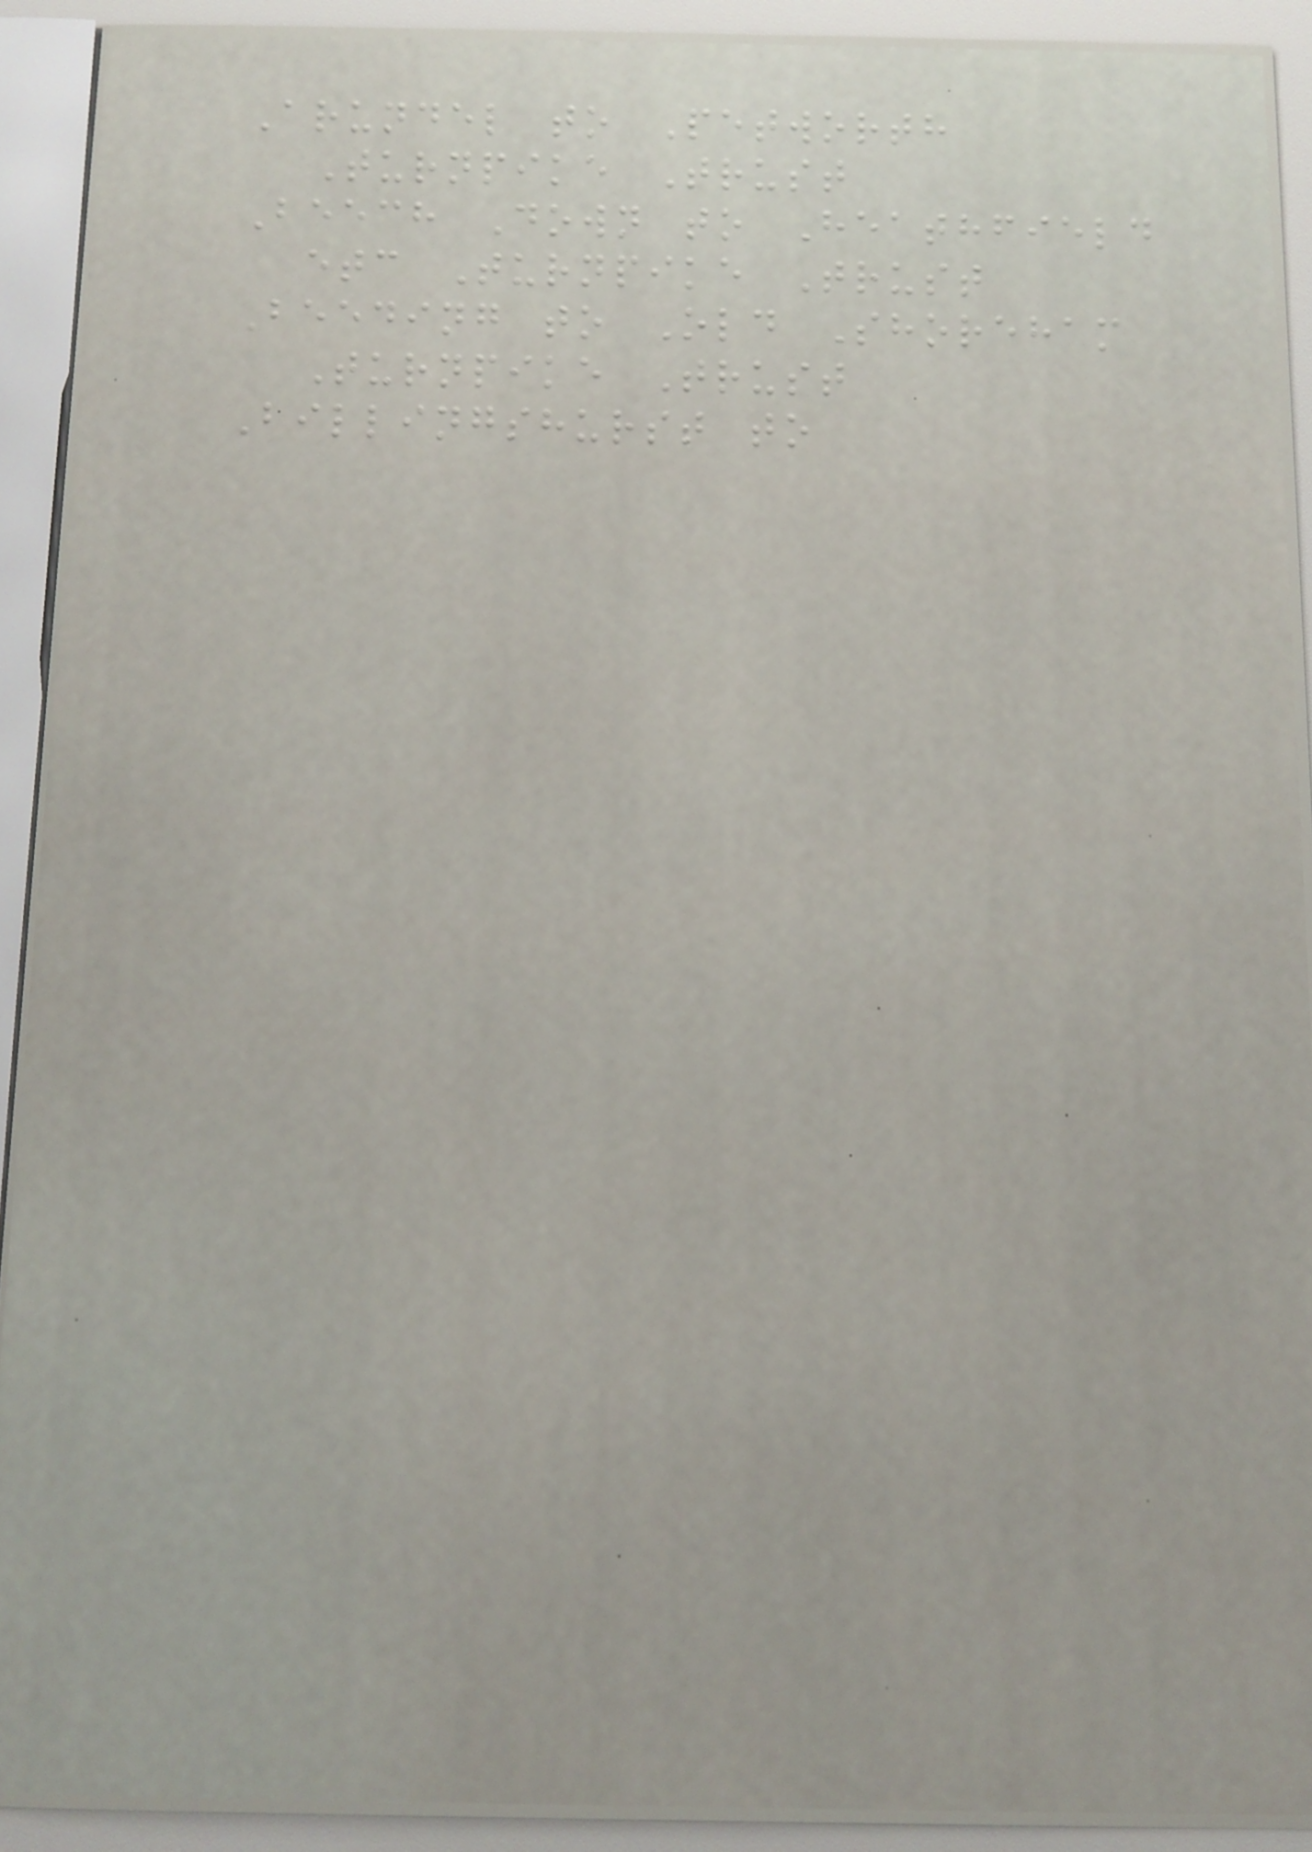Arundel to Petworth
Turnpike Trust
Beech Down to Heathfield
etc Turnpike Trust
Beeding to Old Shoreham
Turnpike Trust
Billingshurst to
